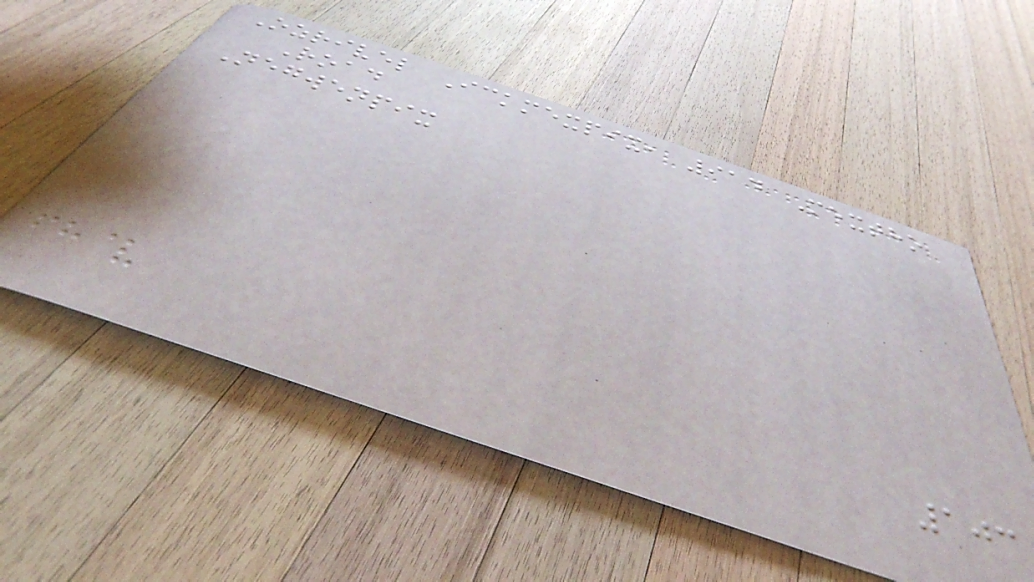Ozrivel Ickmexpix, 914 Mextho
Road
Negwenpix
103
